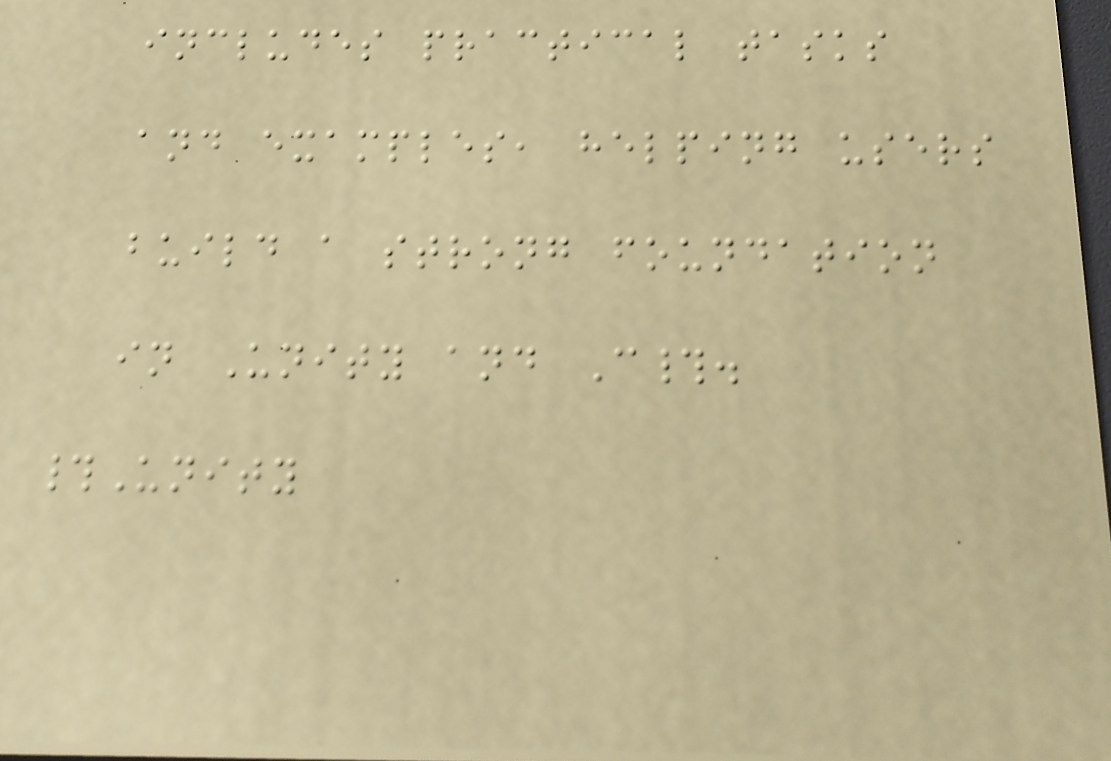includes practical tasks
and examples, helping users
build a strong foundation
in Unity and C#.
#Unity
